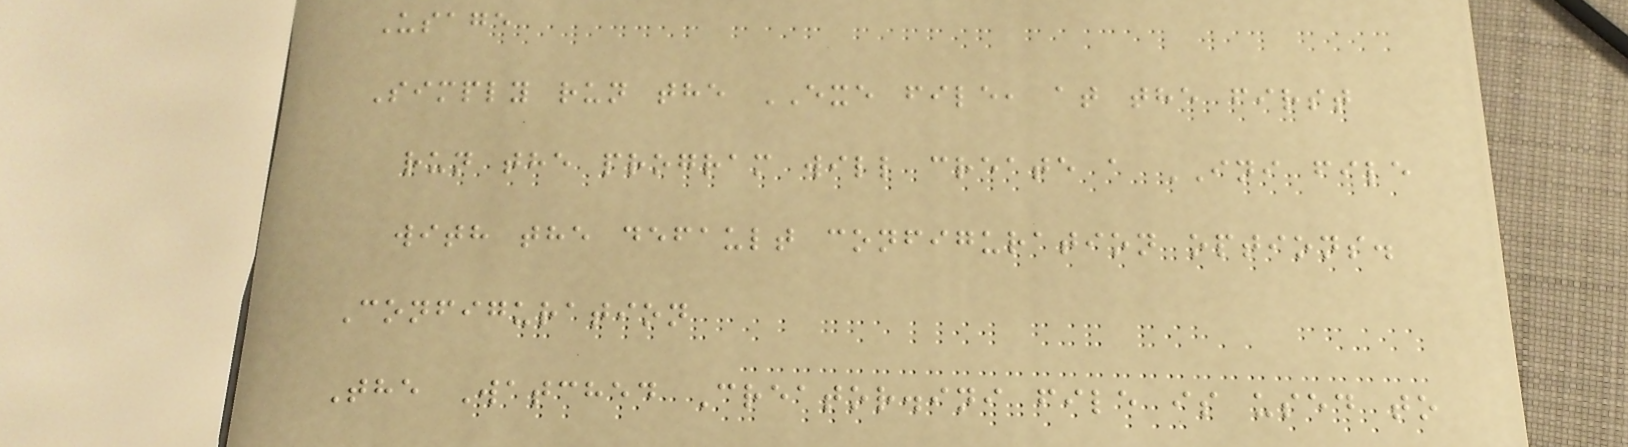Usage
Simply run the EXE file, at the first
run the program will create a INI file
with the default configuration options.
Configuration
The Watched Creator.ini file is used to
